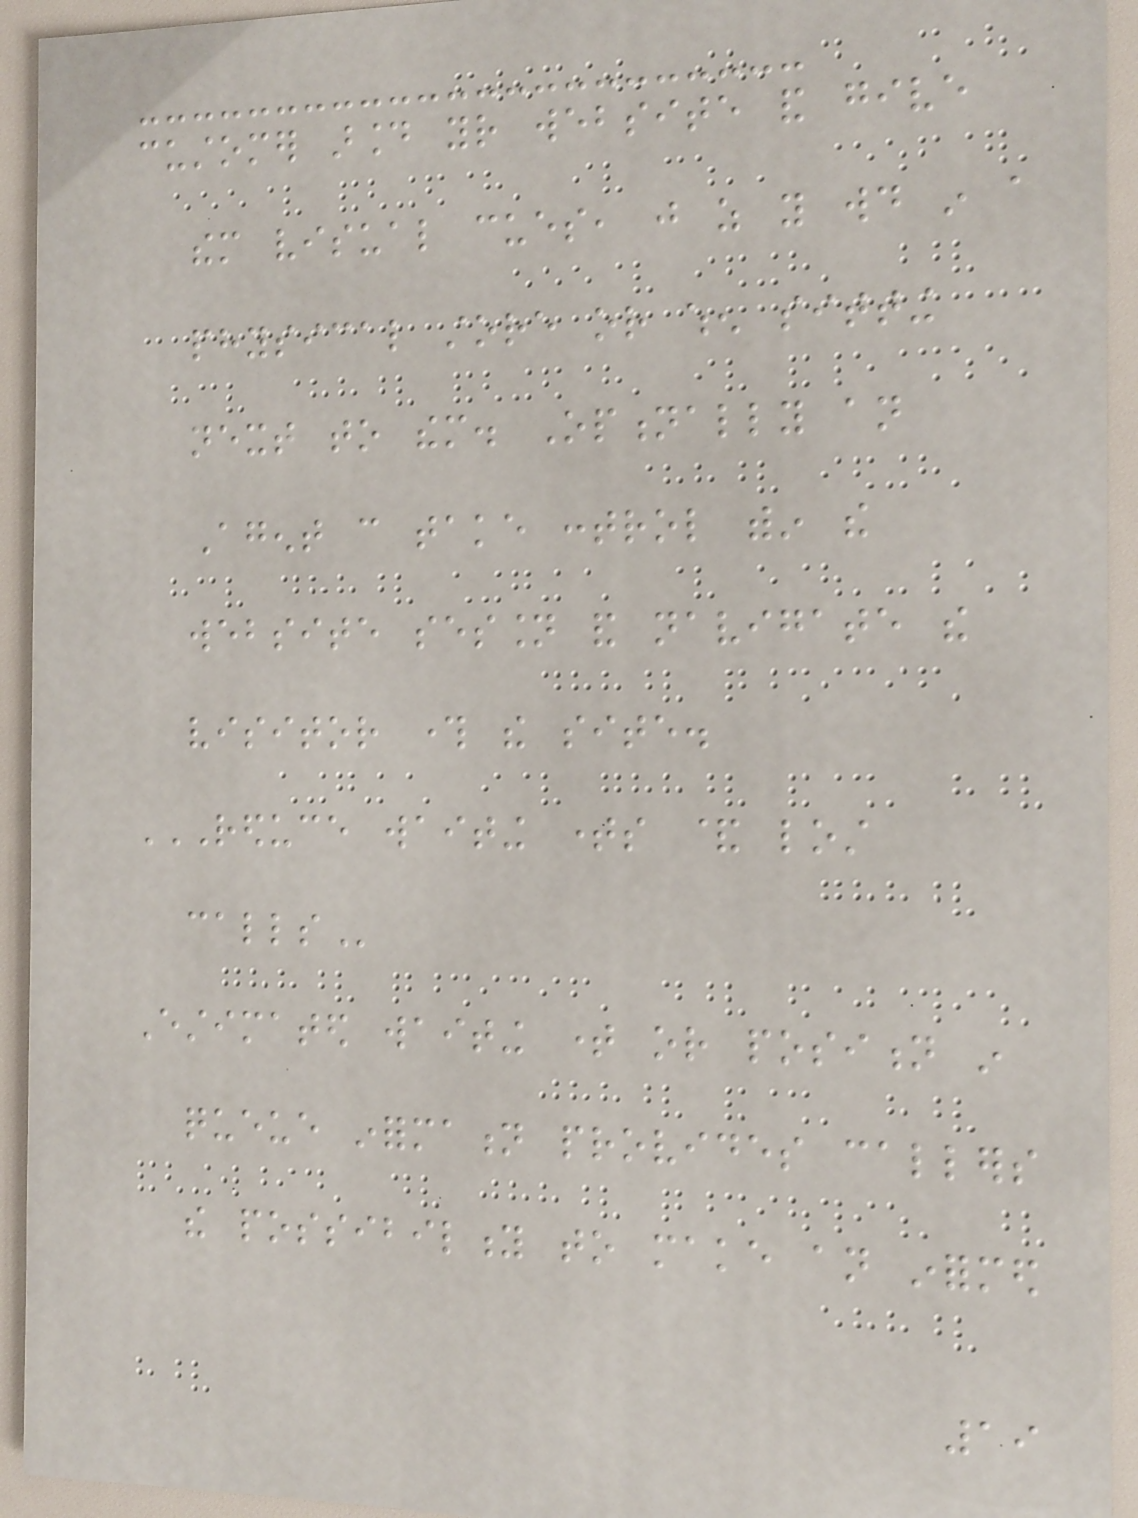customer around your website and give
them visual cues, just as you would in a
physical store or when sitting
next to them. Optionally an
Agent can take control within the
website session and navigate the
visitor through the site.
REDUCE WAITING TIMES & LOST
CALLS
Estimated waiting time or position in
queue information provides callers
the possibility to make an informed
19
